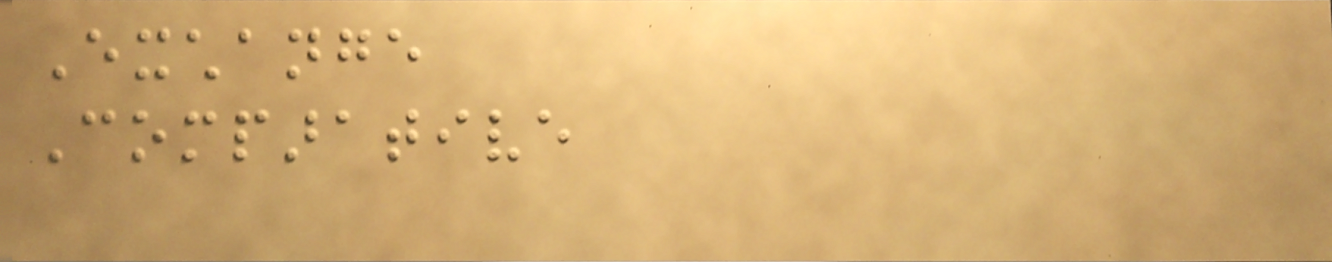Exchange
Comparative
